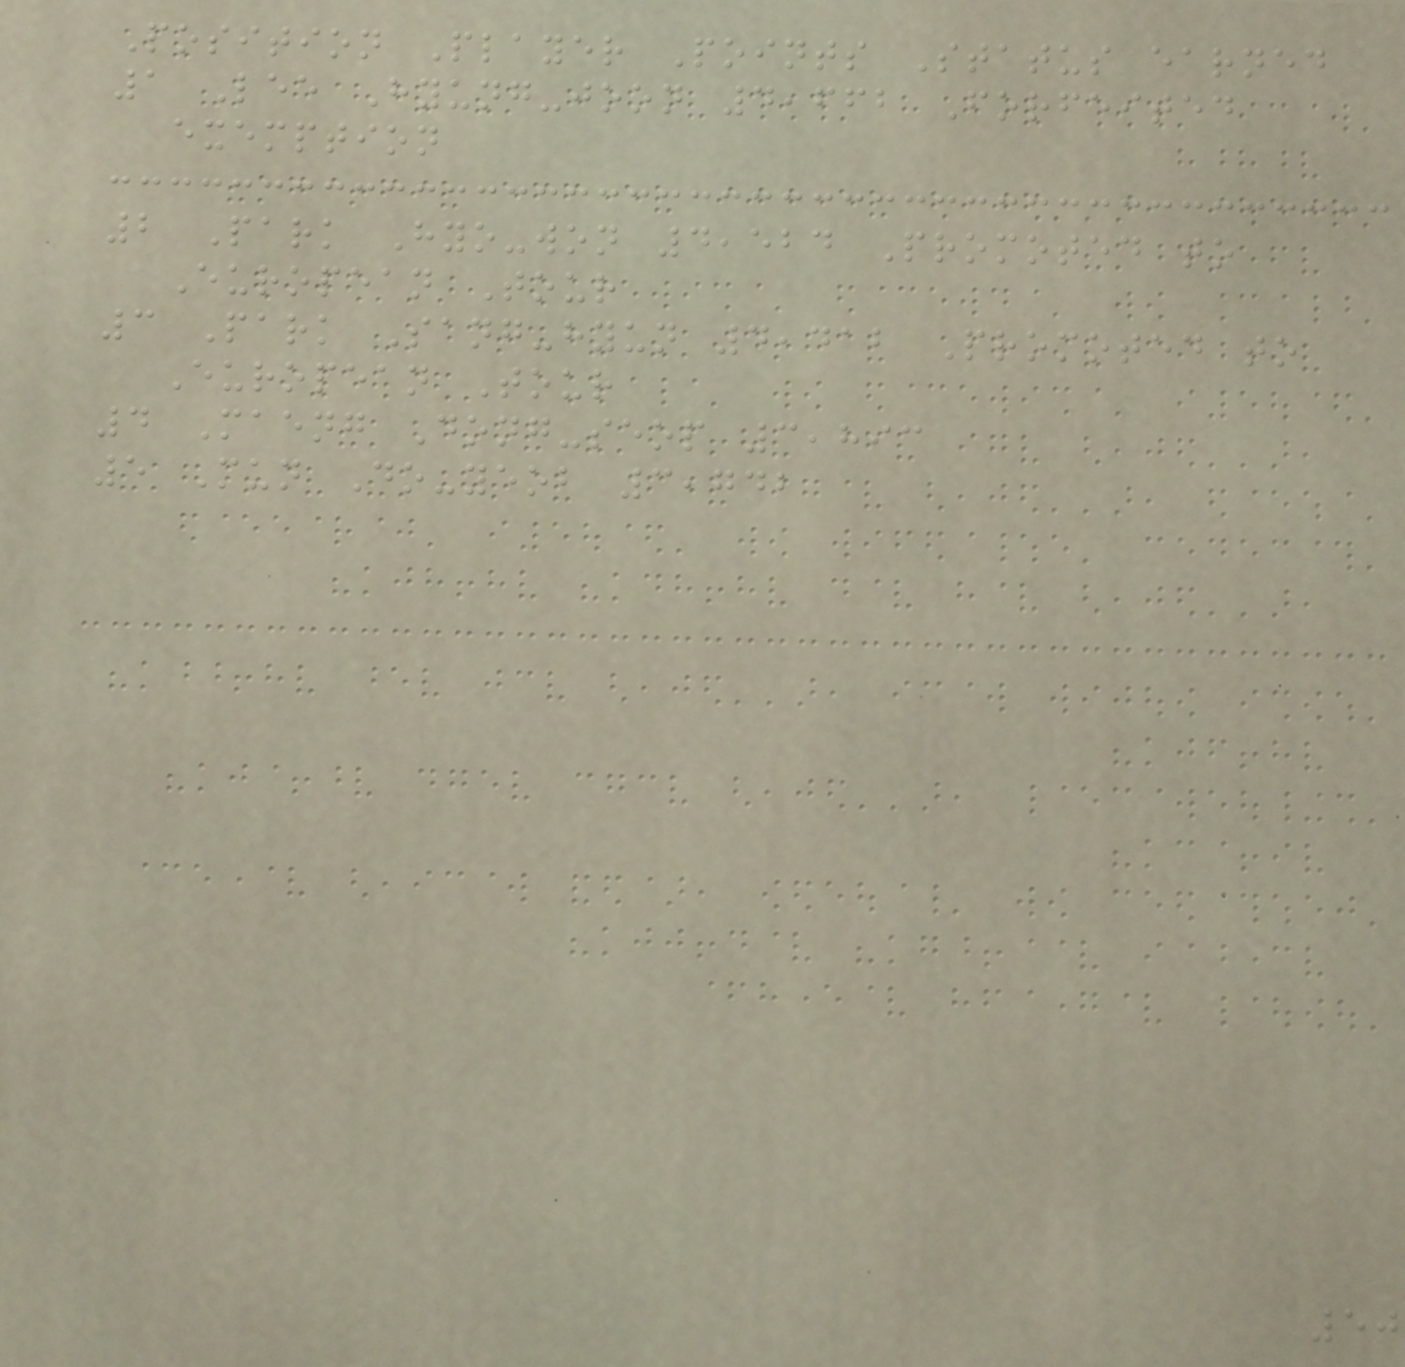Position Player Points Status earned
1 Lee Hyung-joon 4,662 Forfeited
exemption
2 Park Hyo-won 4,524 Promoted to
European Tour
3 Park Sang-hyun 4,412 Promoted to
European Tour
4 Maeng Dong-seop 3,893
5 Mun Do-yeob 3,742
50
